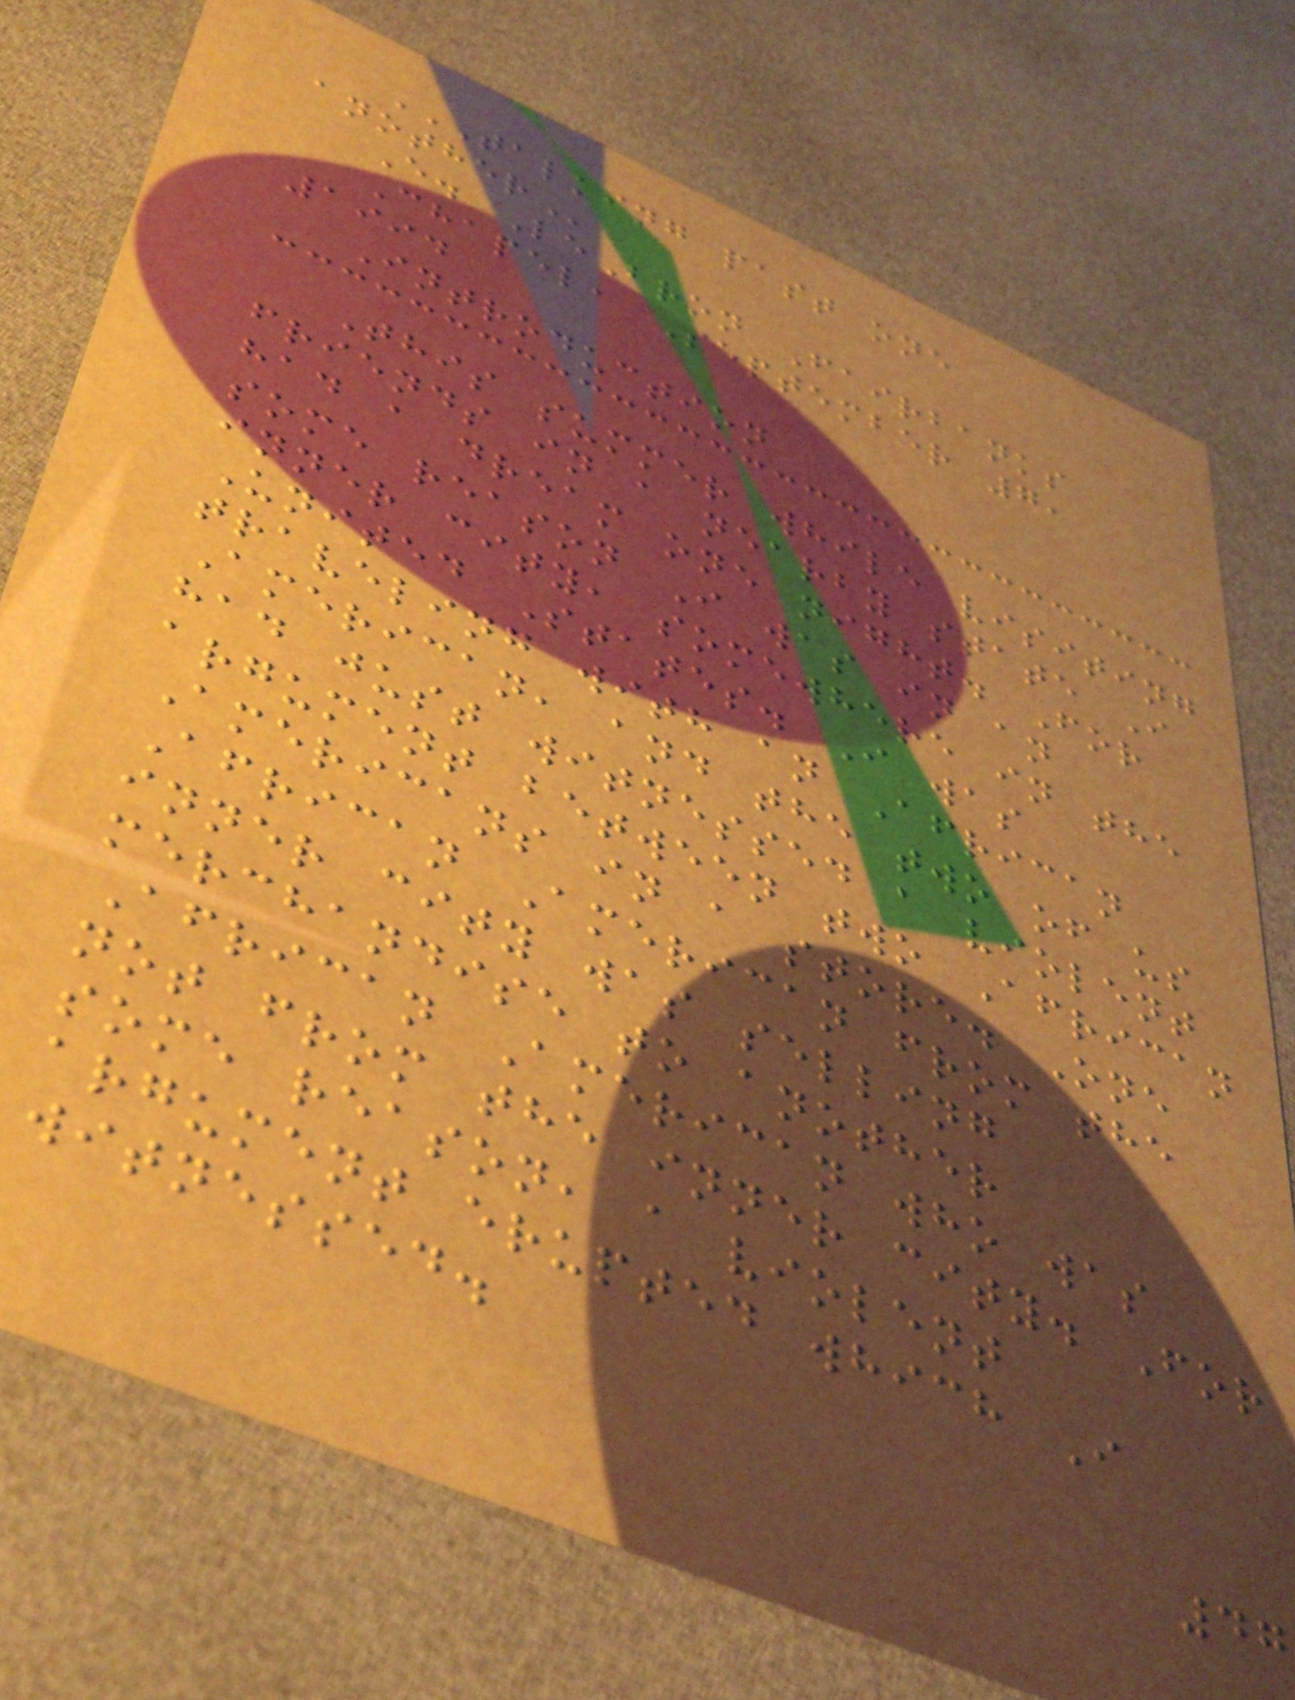TALKING PAST ONE
ANOTHER
E. LeBron Fairbanks
Chapel, September 7,
1994
Introduction
This summer while visiting
friends in a nearby state I
had a dream one night. For
some reason I was in an
inner city, somewhere in the
United States. I was
traveling with an African
American, and the two of us
had just witnessed a violent
argument between two African
Americans in a store. One
African American from the
inner city was selling
merchandise to another
African American who was
not from the inner city. For
some reason, a violent
argument erupted which I
witnessed.
47
